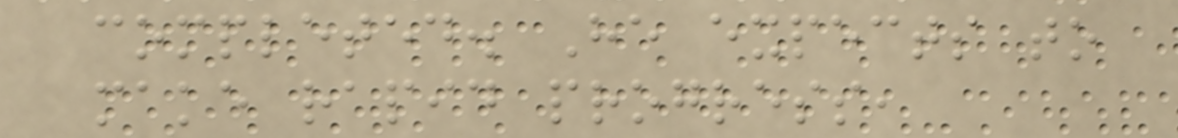completed. He expects to
make rapid progress,
